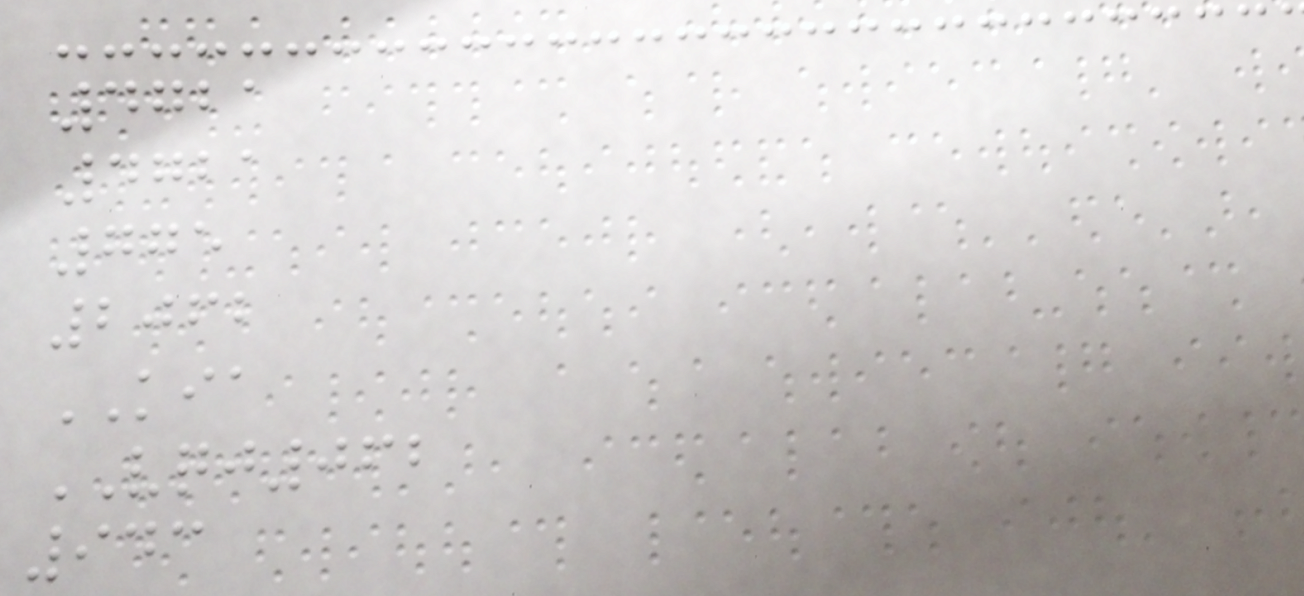4721
4721
775
2062
KIA
VQJ062
943
